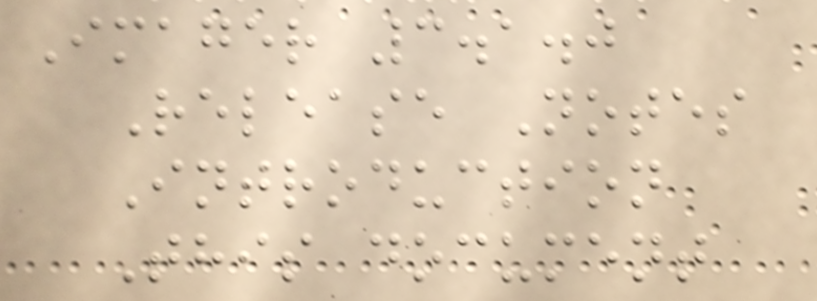Imager 3.1.0
Release Notes
Introduction
This document
